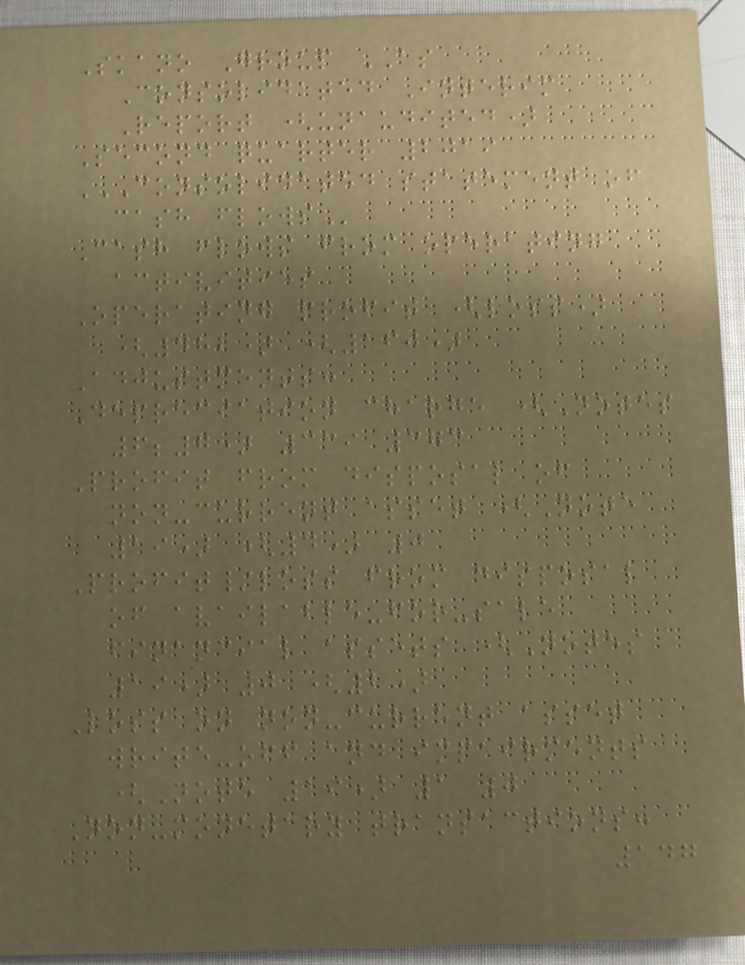Skano Group AS
Consolidated Interim
Report (unaudited)
Second quarter 2019
CONSOLIDATED STATEMENT OF
CASH FLOWS
Cash flows from operating
activities
Operating profit (loss)
(482) (160)
Adjustments:
Depreciation charge (Notes
6;7) 339 373
Profit from disposal of
non-current asset (Note
19) (4) 0
Profit/loss from disposal
of available-for-sale
financial assets (Notes
19) 0 (2)
Loss on non-current asset
write-off and impairments
(Note 19) 1 0
Non-monetary transactions:
147
